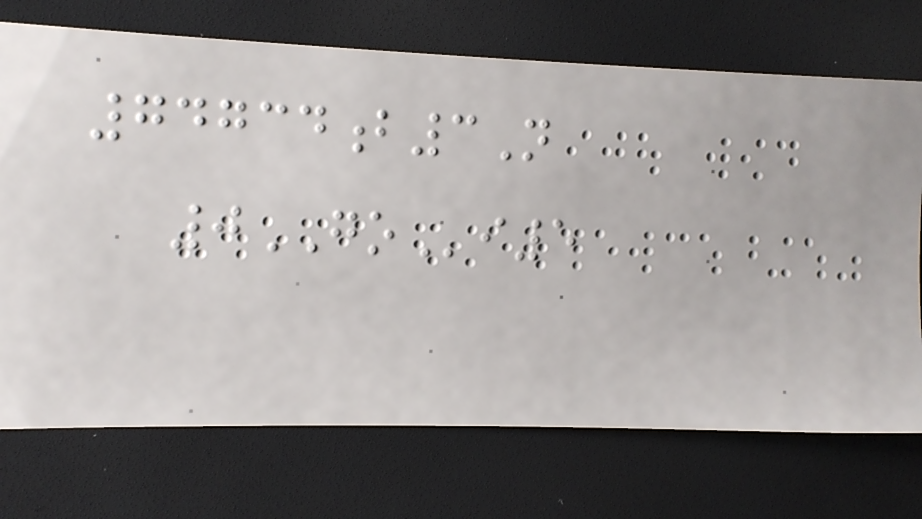74734b3N
0GOi5
